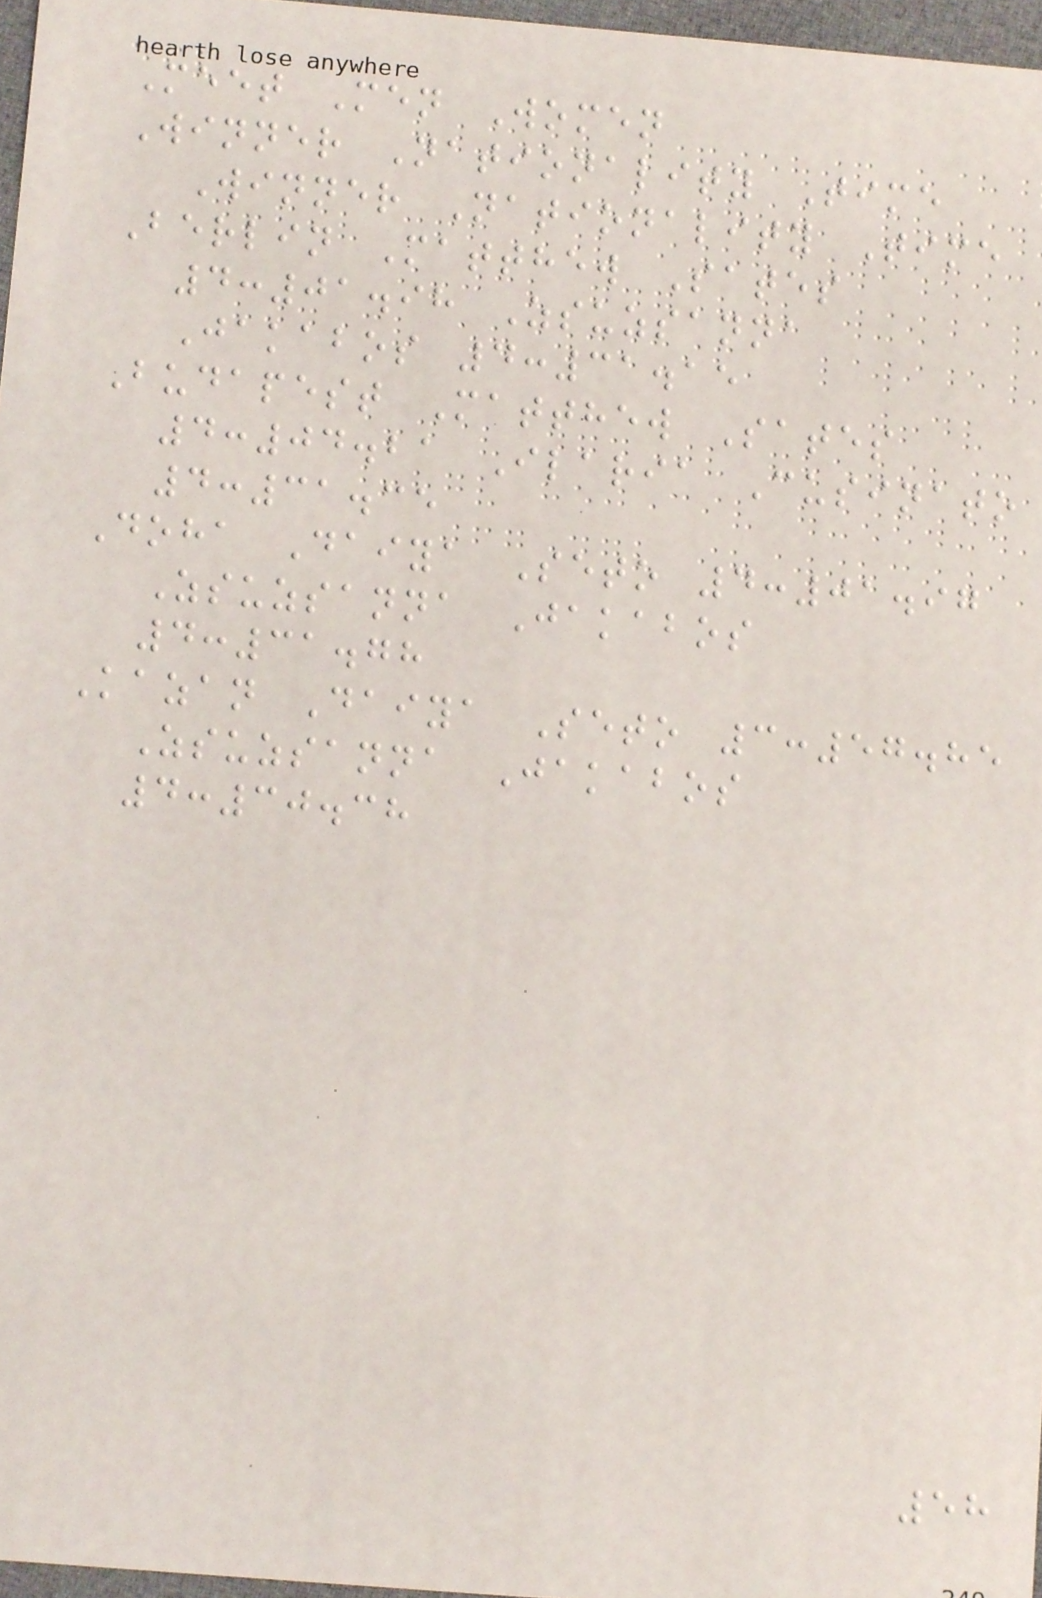Meet Men Women
Winner Nationality Time
Winner Nationality Time
Berlin Matthew Sates
4:01.98 Zsuzsanna
Jakabos 4:31.15
Budapest Matthew Sates
4:04.21 Ilaria Cusinato
4:31.35
Doha Daiya Seto 4:01.97
Zsuzsanna Jakabos
4:31.78
Kazan Daiya Seto 3:57.85
Zsuzsanna Jakabos
4:30.38
58
